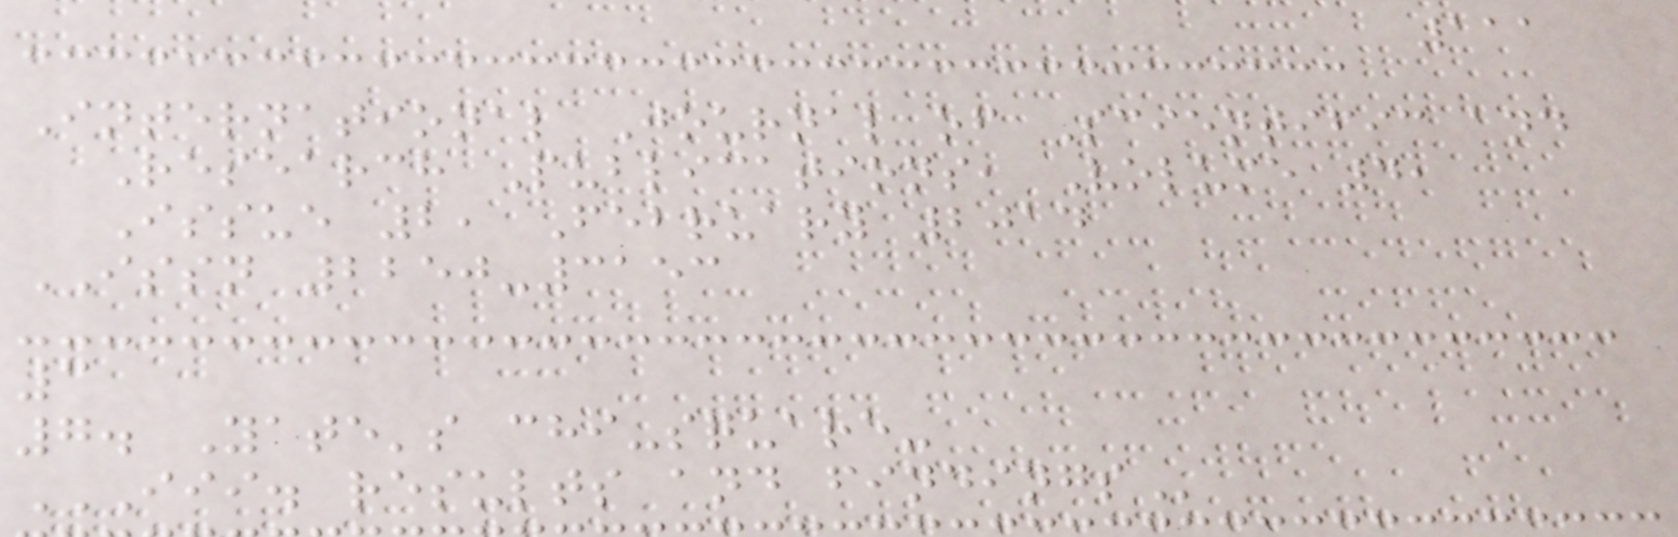111
International Journal of Scientific and
Research Publications, Volume 4,
Issue 2, February 2014
ISSN 2250-3153
3
7. Yate's chi-square-
III. RESULTS AND FINDINGS
